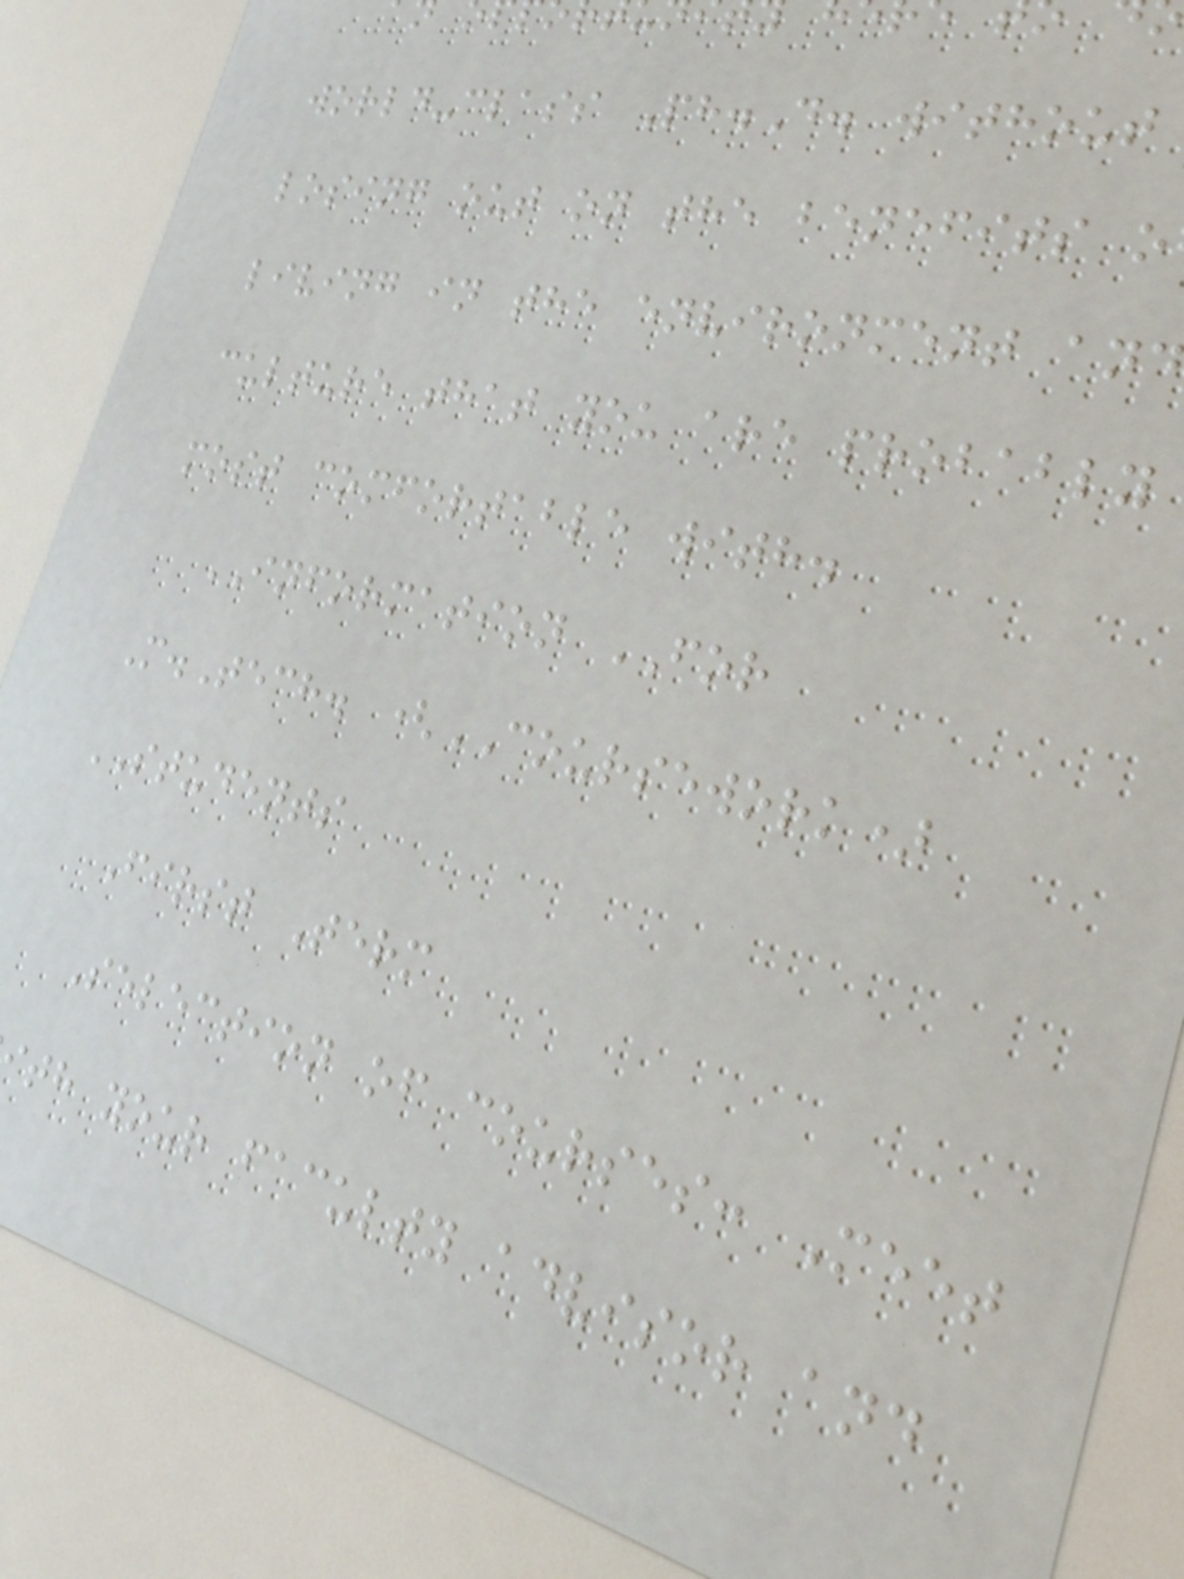world-class Ph.D. without
losing out on the benefits o
living in the environment an
culture that you are probably
most comfortable with.
INFORMATION FOR
M.Tech. (COURSEWORK)
STUDENTS
First Term
Selection of courses: Meet
th your faculty advisor and
